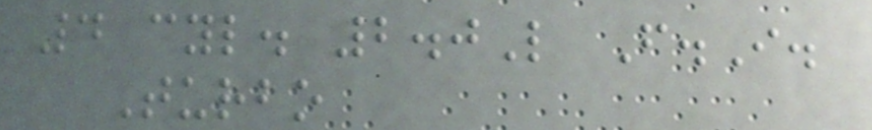4 cyl. 2.0L F.I.
Turbo
